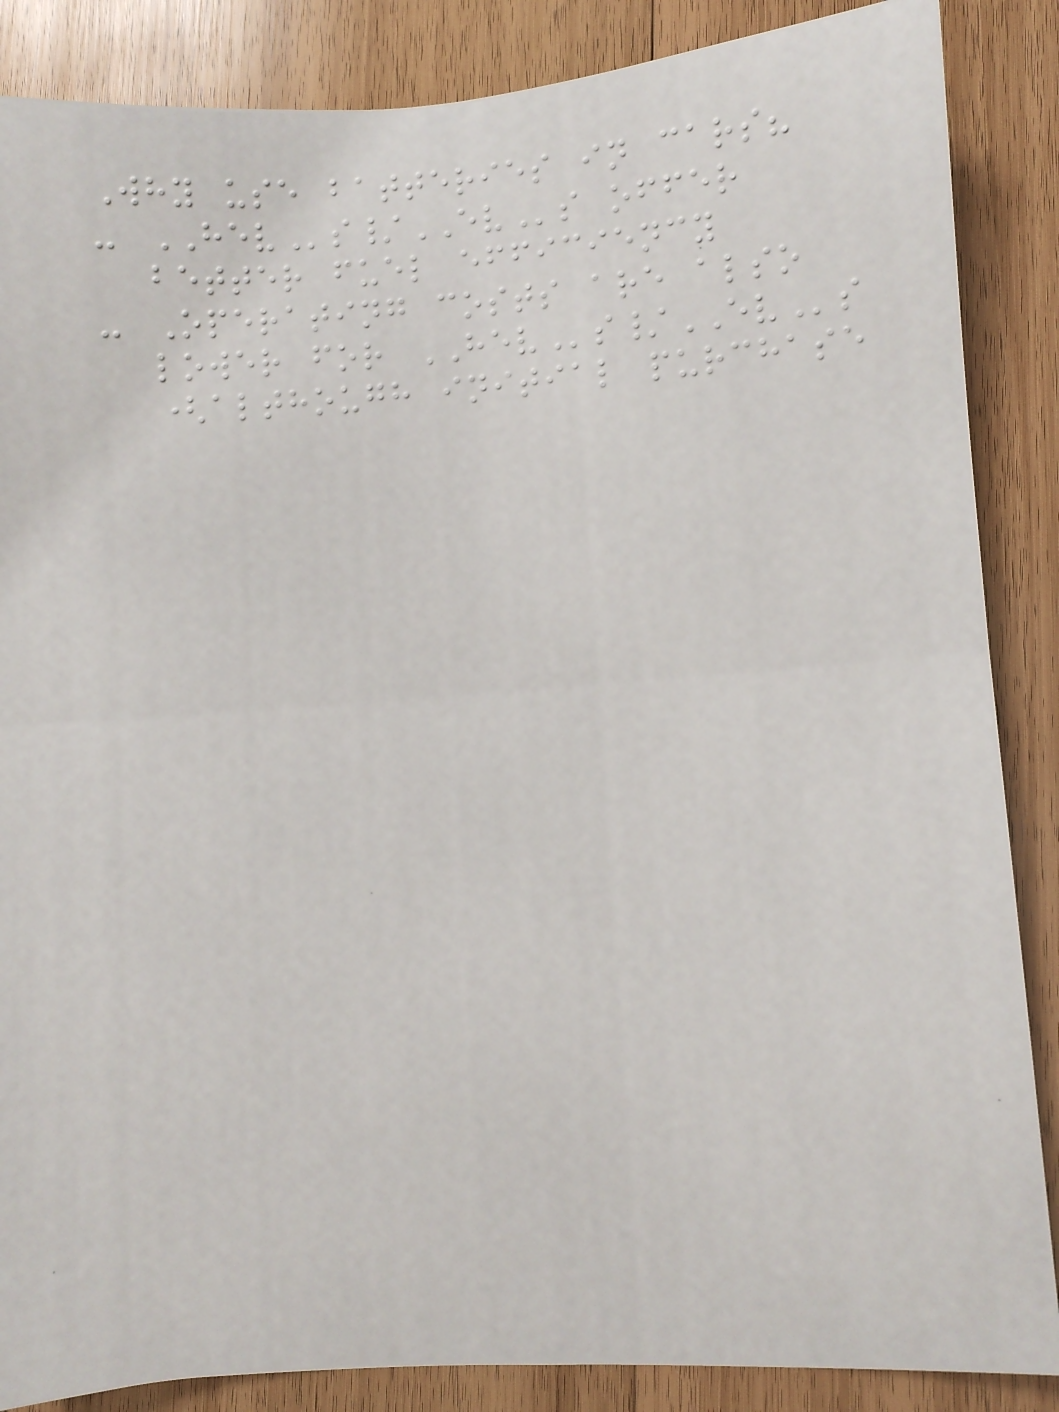Why use batteries in cars?
- HEVs/EVs offer
better fuel efficiency
- Operating costs are also
lower for HEVs/EVs
(although initial purchase
